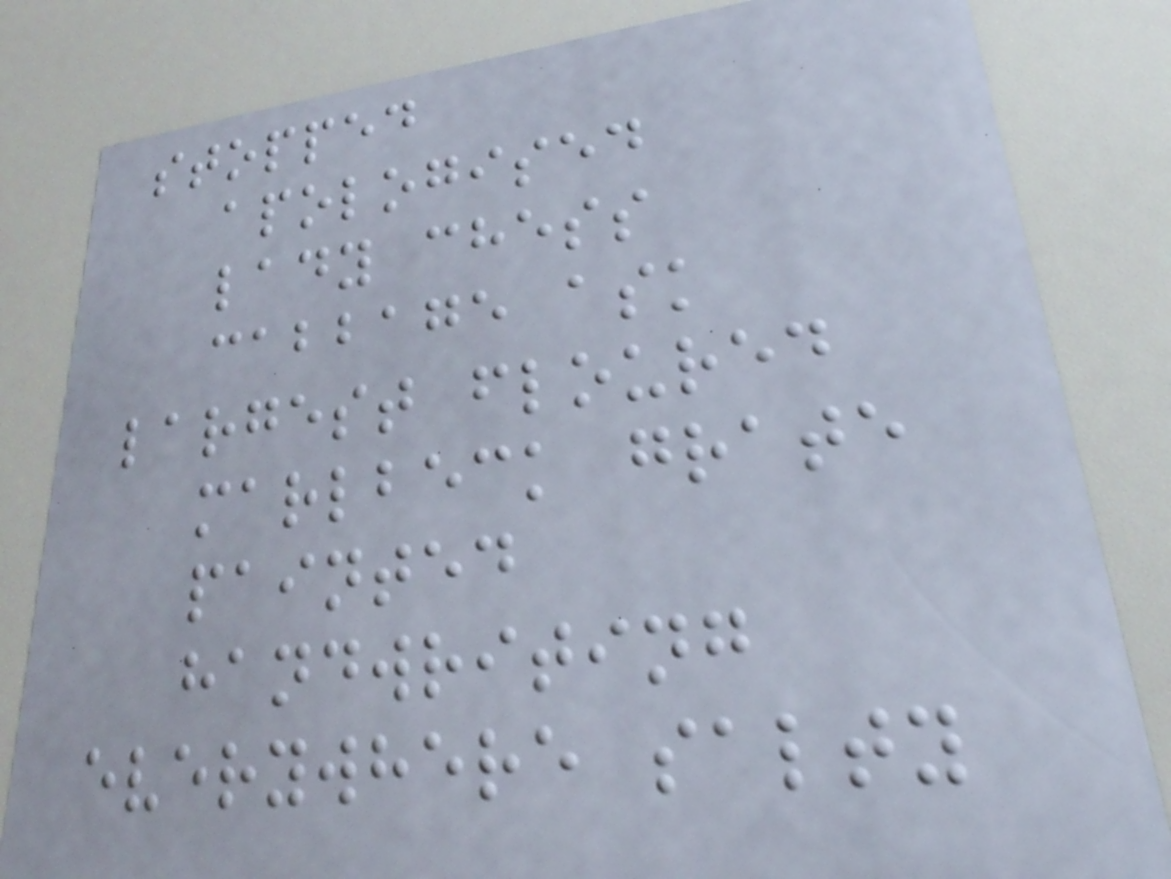stopped
apologised
lady chess
cabbage ask
largest floured
marlbeck grate
painted
handwriting
everywhere salty
